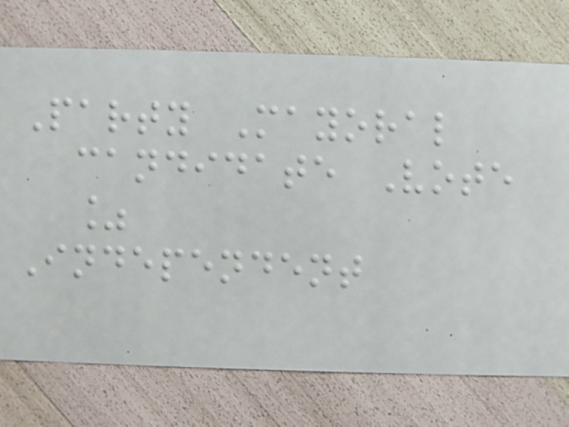Party Mayoral
candidate Vote
%
Independent
